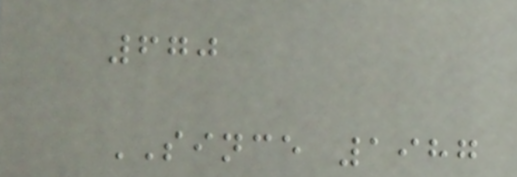670
SINCE 1987
